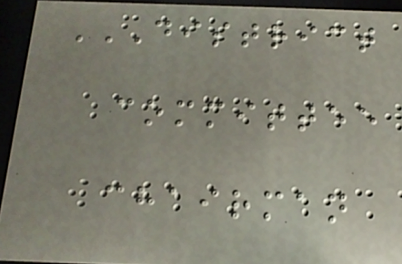DISTRICT
COMMITTEE
CHAIRMAN
